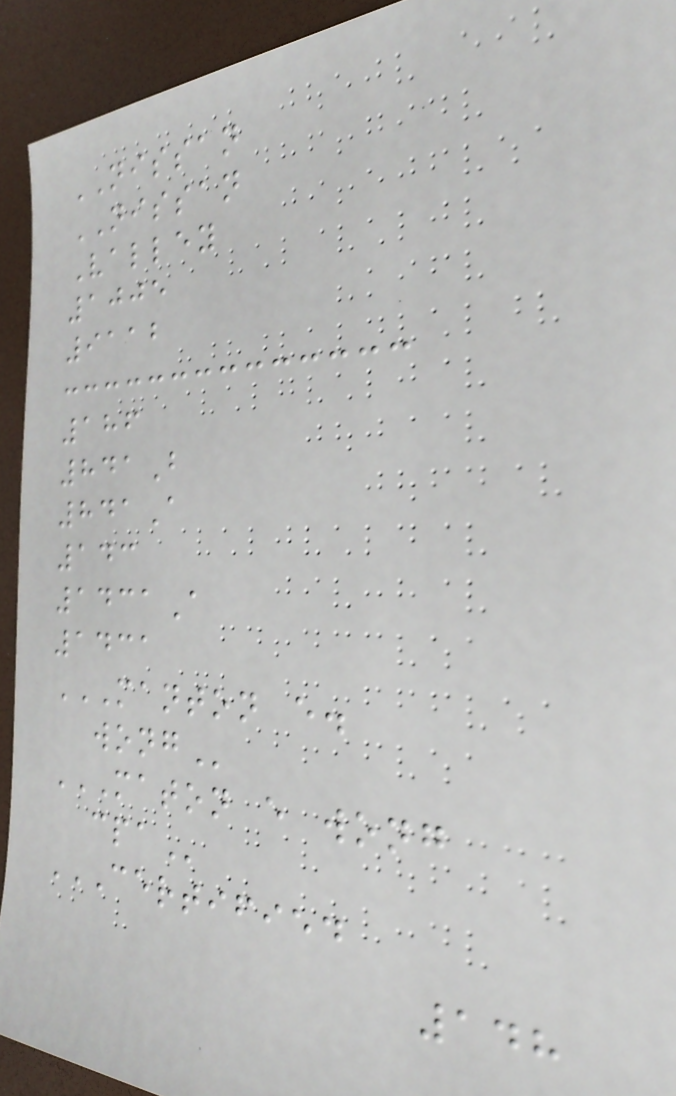NISSAN
NISSAN
Valley
1005
9112
186
841B
841A
143
1431A
1431
MANTON E.
WONG
MATON E WONG
CPA
CERTIFIED
148
